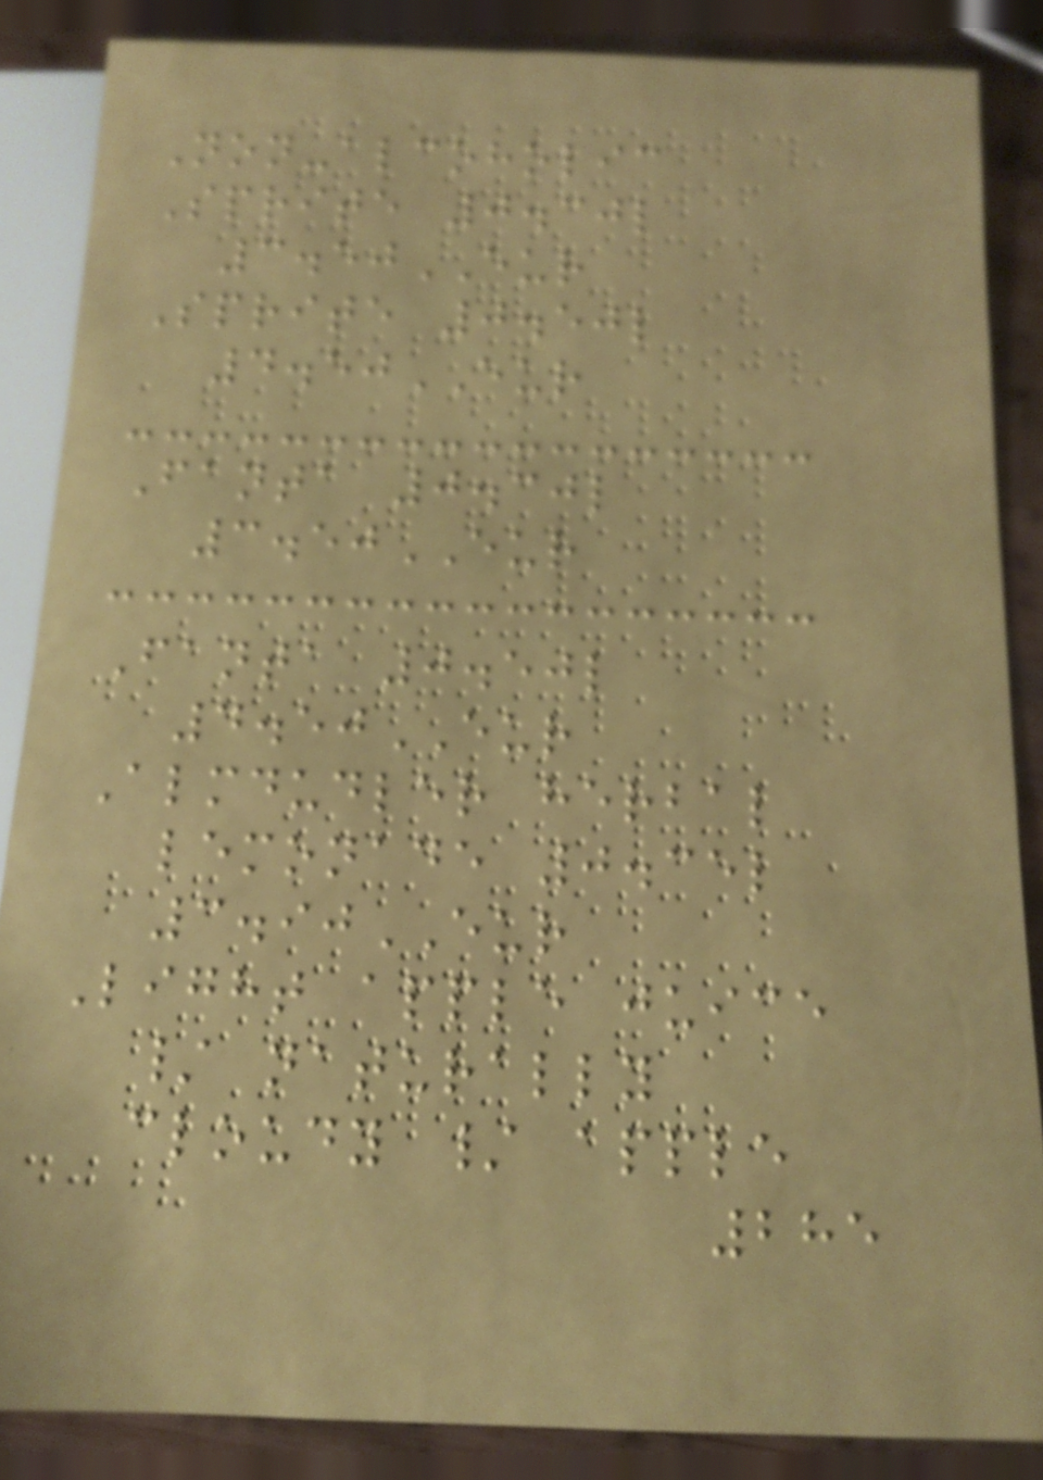Non-alcoholic
Sprite 0.30l
3.50EUR
Sprite 0.50l
4.50EUR
Fanta 0.30l
3.50EUR
Fanta 0.50l
4.50EUR
Almdudler herbal
lemonade 0.35l
3.90EUR
Light apple juice
/ naturally
cloudy / apple
285
